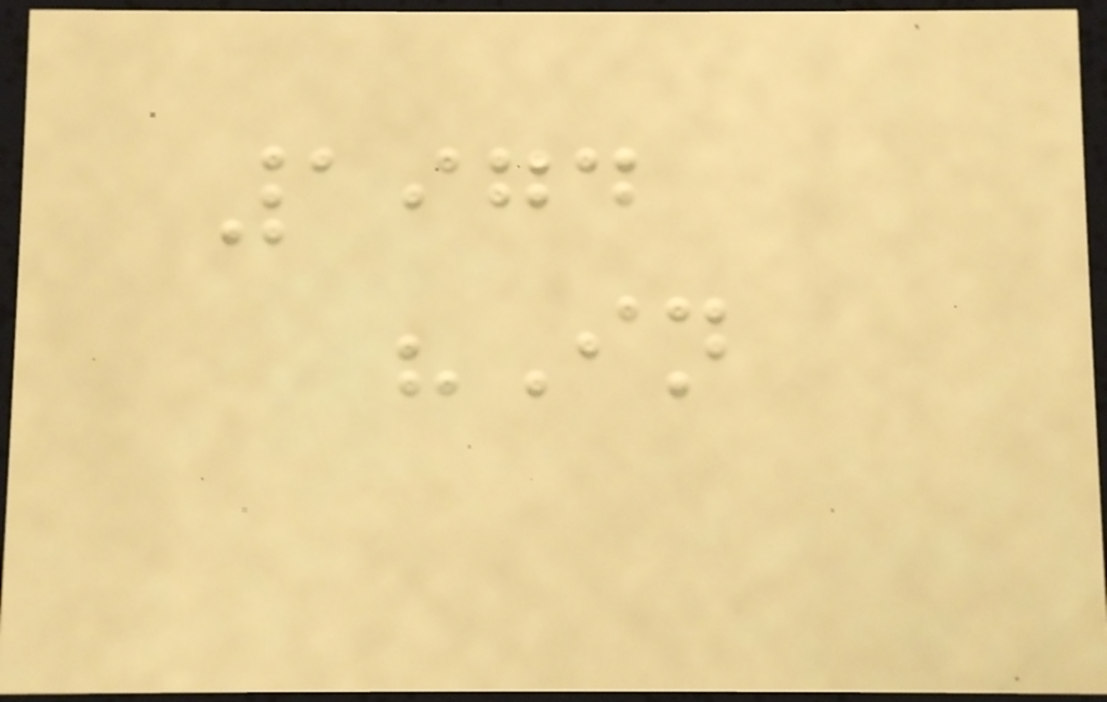1974
"In
